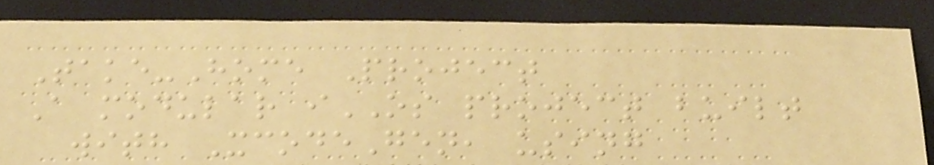Take-Home Project
A modular iOS project built
with XcodeGen, using
